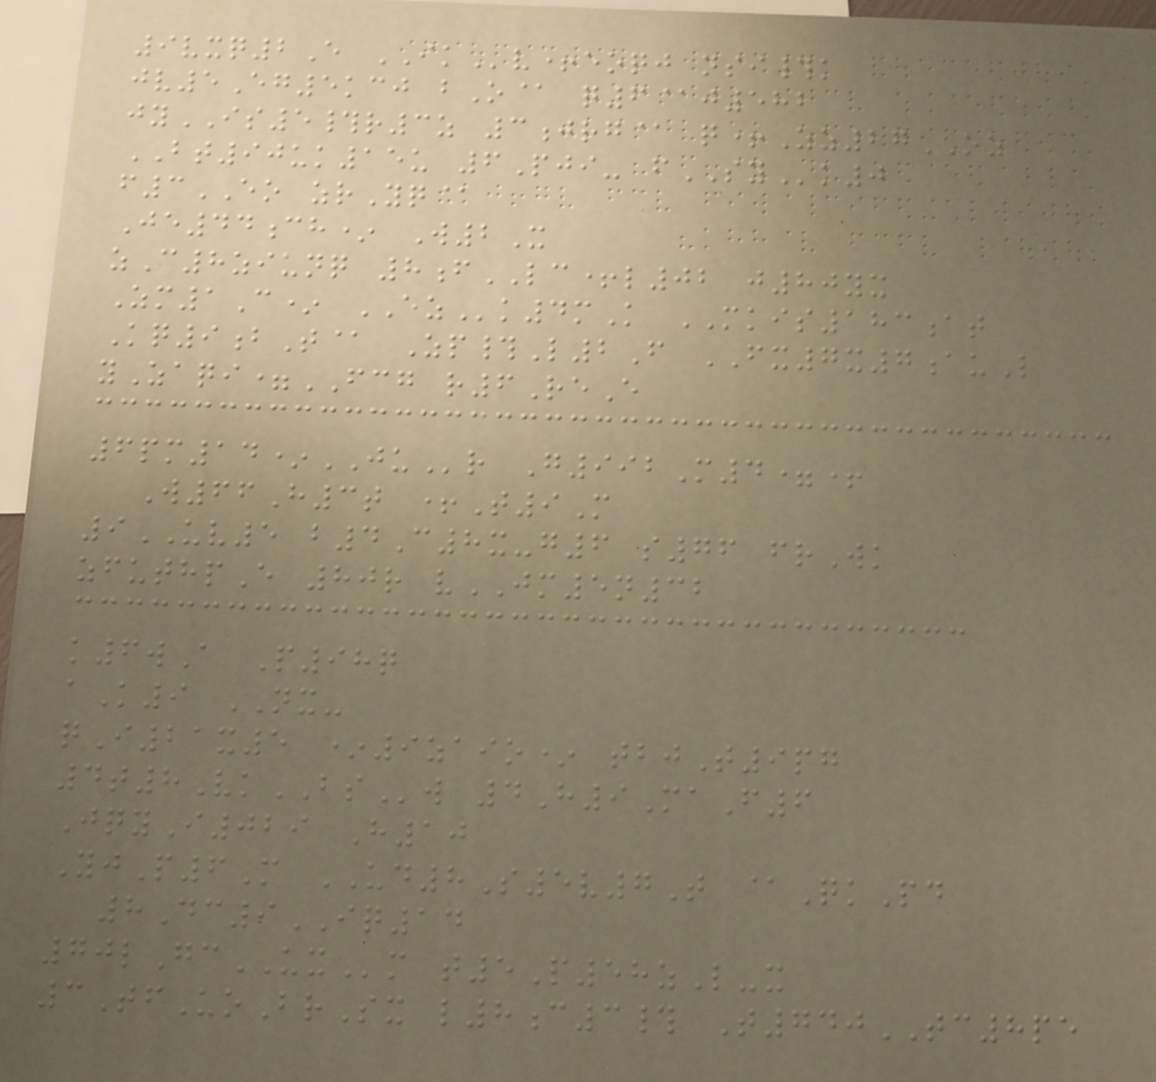9vxq2E IKv+eoqj nsi#k
jv5Eg5kcj bO@ q6@j582
jyIS5#r3z 3jrg@ q+Zz27OZ
BT90uk15u 6Pji- fSYk0
f3EO zrYq@
Je44ch* W2X
zC8ziunq 8fLC+l02 j80yx
Zm1C* EZk4mK MKIS183at
Kq9bT@ Zp#L2F FX7x7auL
yZaqi=FCG r6ReE
6pm14*JUr G992M4=+
W66H3t +T9M
9UV5 b4C8x-g6 s76 frWk
zfuthpE 80r vJM5n32
k6wA P98q
aK9 NX-
qI21x5 *9zaio* tbjT9pg
4t8VkBSw 4H9MaF6
JqyI029 H10
YjP6M UD8S5v7T @QkPd
8Dc9IQ14
70lGcUXm t5P58zL-x
3TfUoBrSx l8c3# T740TC8pe
